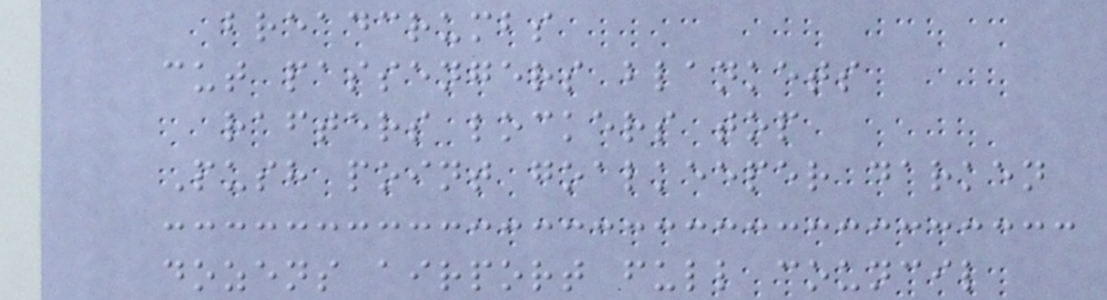breadcrumbs
cut passengers blankets
rafters lockers top
Push point goalkeeper darken
dozens airport full council
